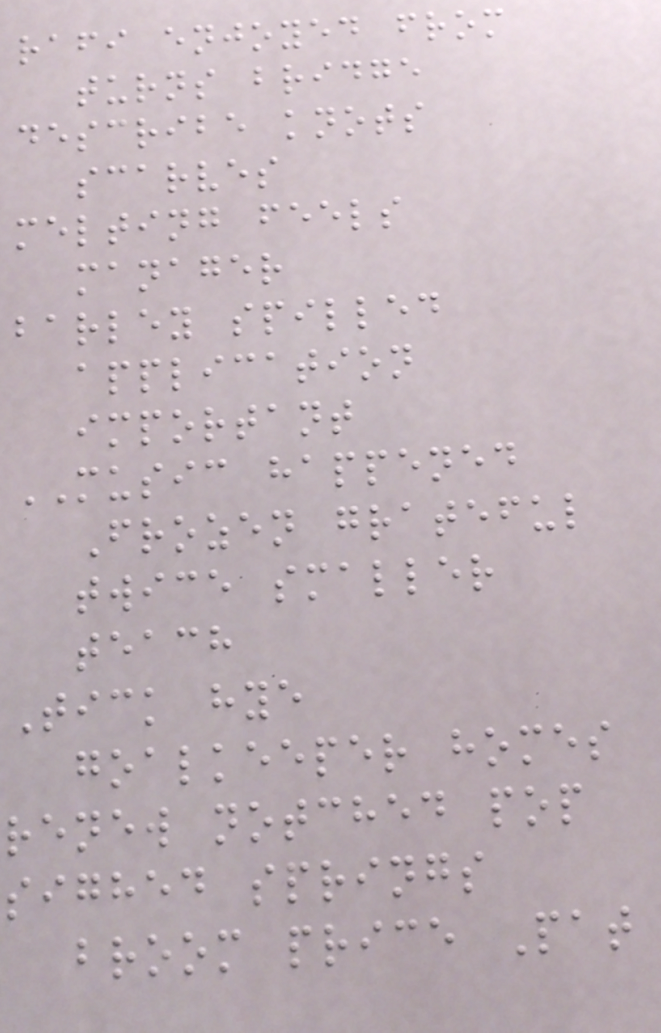rafi enjoyed from
turns bridge
describe knots
scarves
melting feels
manager
barley spilled
application
important
MUSIC happened
Frozen grateful
twice smaller
teach
Tick hye
goalkeeper homes
renew notched pop
sighed springs
broom price Pat
